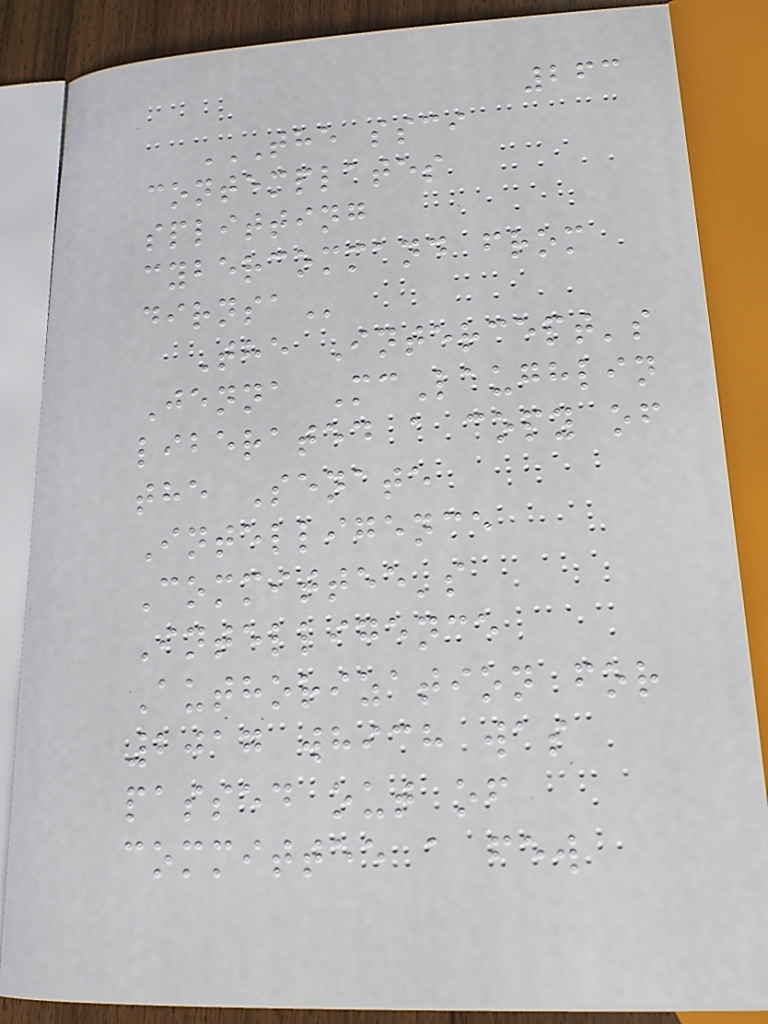263
THE SSCI
CONTEMPLATES
SPLITTING
CYBERCOMMAND FROM
DIRNSA
The Intercept's
Jenna McLaughlin
liberated a copy of
the Senate
Intelligence
Committee's
Intelligence
Authorization for
2017 which was
passed out of
committee a few
